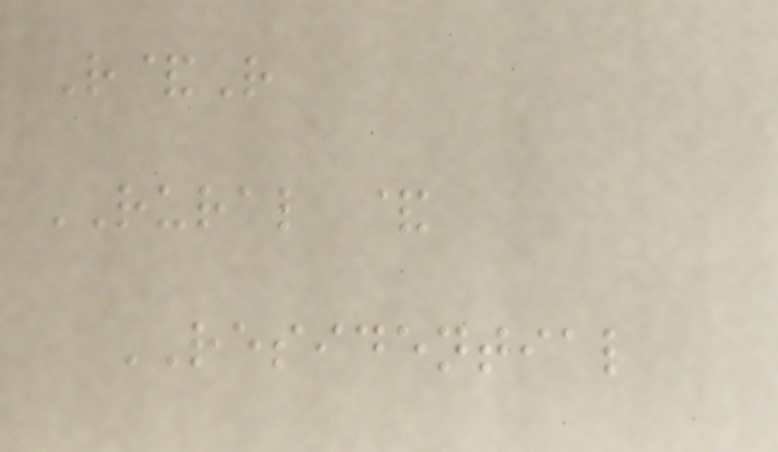R&R
RURAL &
RESIDENTIAL
